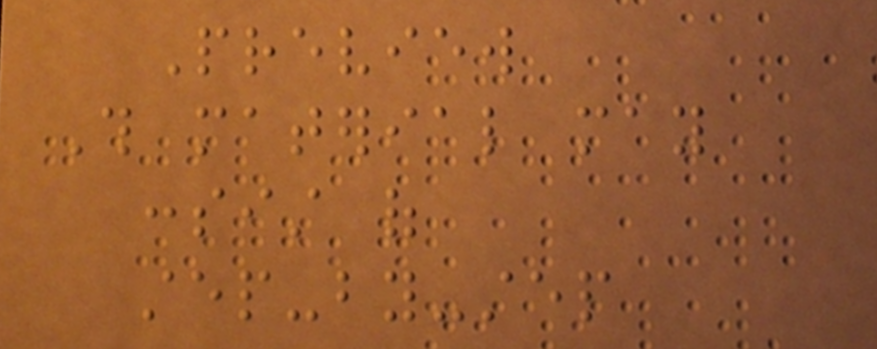Preview
This material may
consist of
step-by-step
